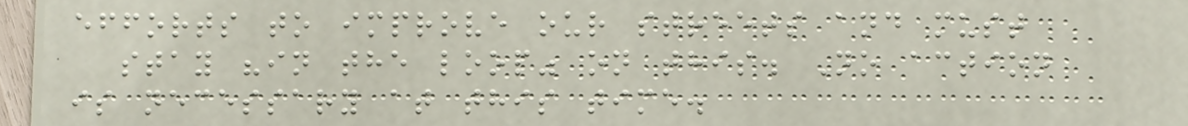efforts to improve our streets and must
stay "in the loop" on this. No action
is necessary at this time.
